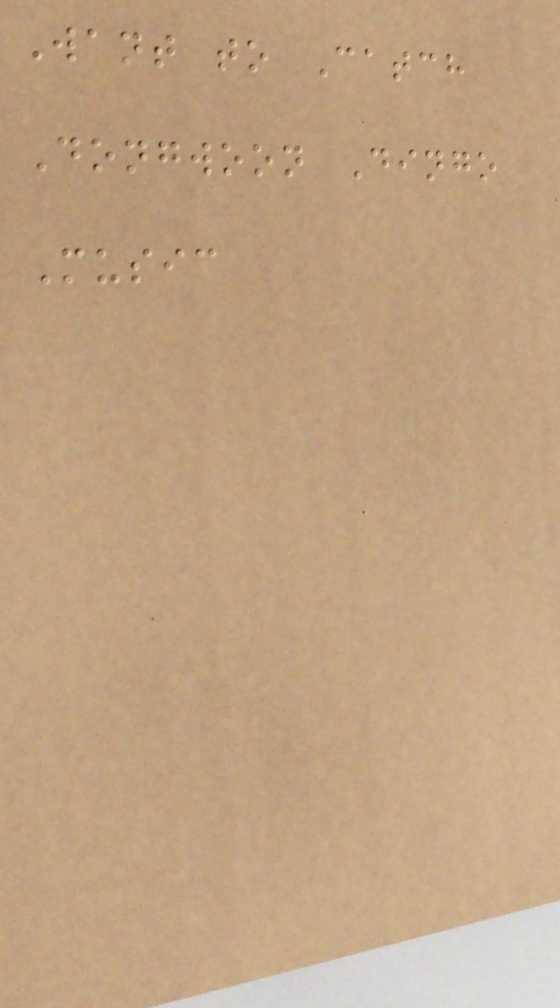Want to Catch
Dongwoon Dingo
Music
